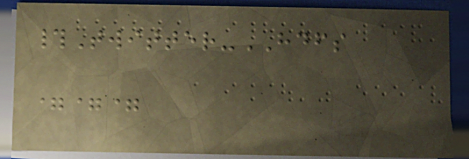#Twitter-HDFS
===
